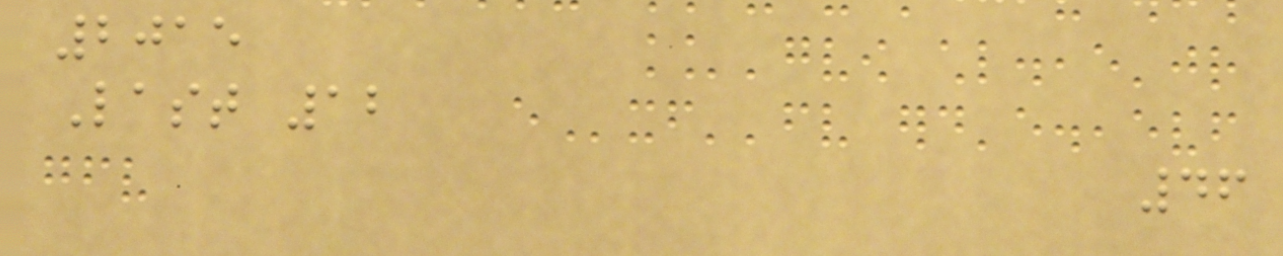2015
Last 12
46
